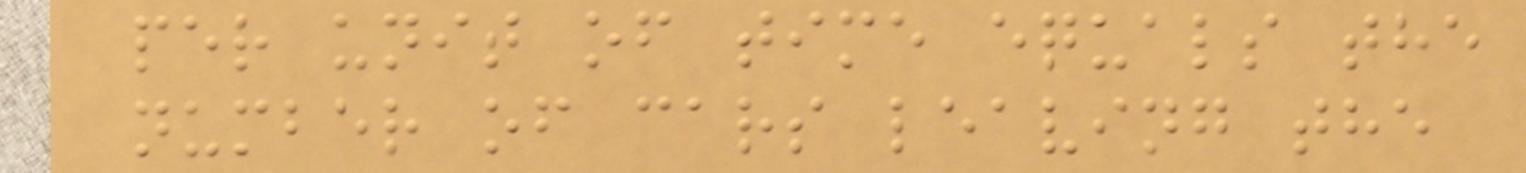per unit of time equals the
number of cars leaving the
